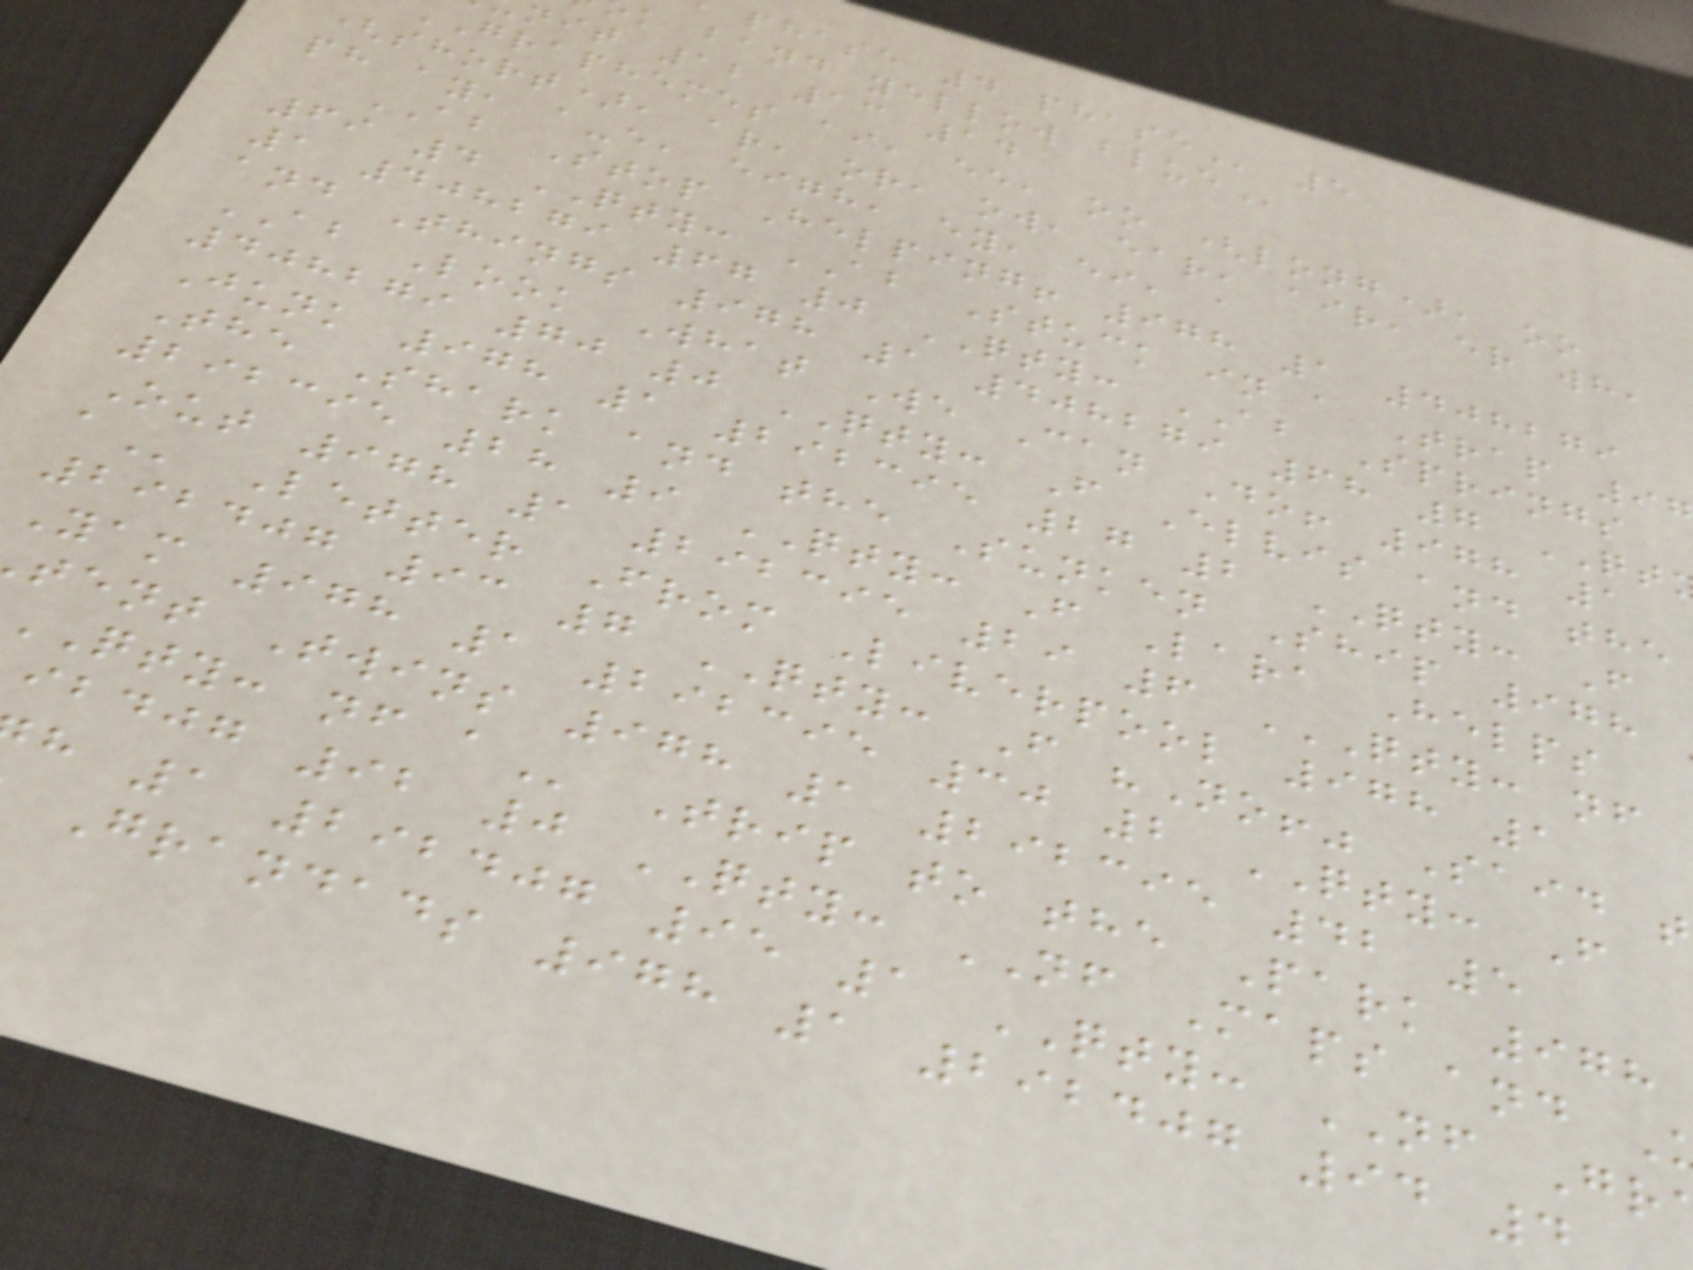phase 4
k band yellow
nit 12 13 14
graphemes ai, ee, oo (long), oo
(short), ar, or, ow, ear, air, er wh,
ph ay, a-e, eigh, ey, ei, a
AB Stop Helping! 978 1 408279
69 4 QTY: AB Stuck in a Trap 9
1 408279 67 0 QTY: AB Springs
and Things 978 1 408279 68 7 QT
AB Look What We Can Do! 978 1
408279 70 0 QTY: F Elvis and the
Junk 978 1 292395 27 2 QTY: F
The Shark and the Sunken Ship 978
292395 28 9 QTY: F Lara Helps
Out 978 1 292395 29 6 QTY: NF
Letter From Liverpool 978 1
292407 93 7 QTY: F "No!" Said t
Yam 978 1 292395 30 2 QTY: F
tent Twins 978 1 292395 42 5
ibdjg 92 0 QTY: NF Maps and
h 1 292407 95 1 QTY: NF Gr
Grandads 978 1 292407 94 4
